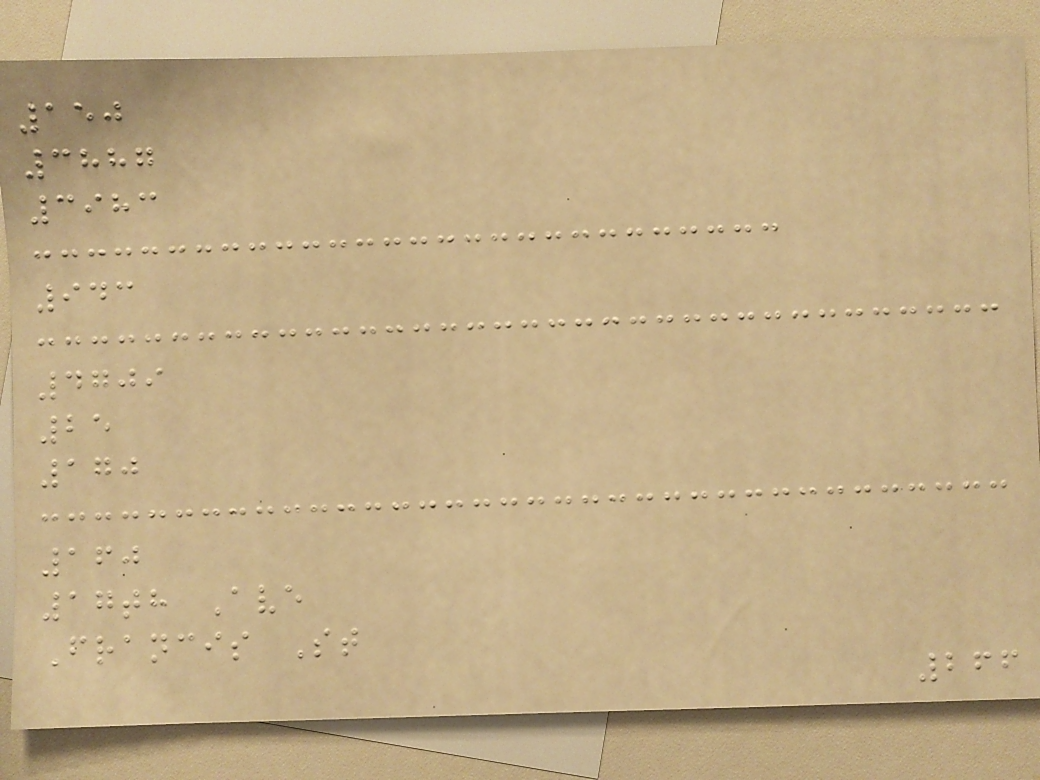150
3887
3983
943
4709
25
170
160
17th Ave
Francis St
266
